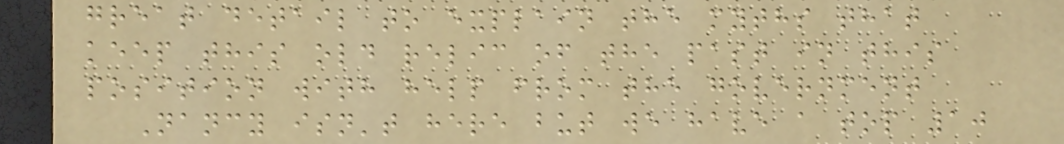great detail to explain the myths that
keep this old relic of the past in this
position with help from the government
Nancy isn't here but we have a top 10
